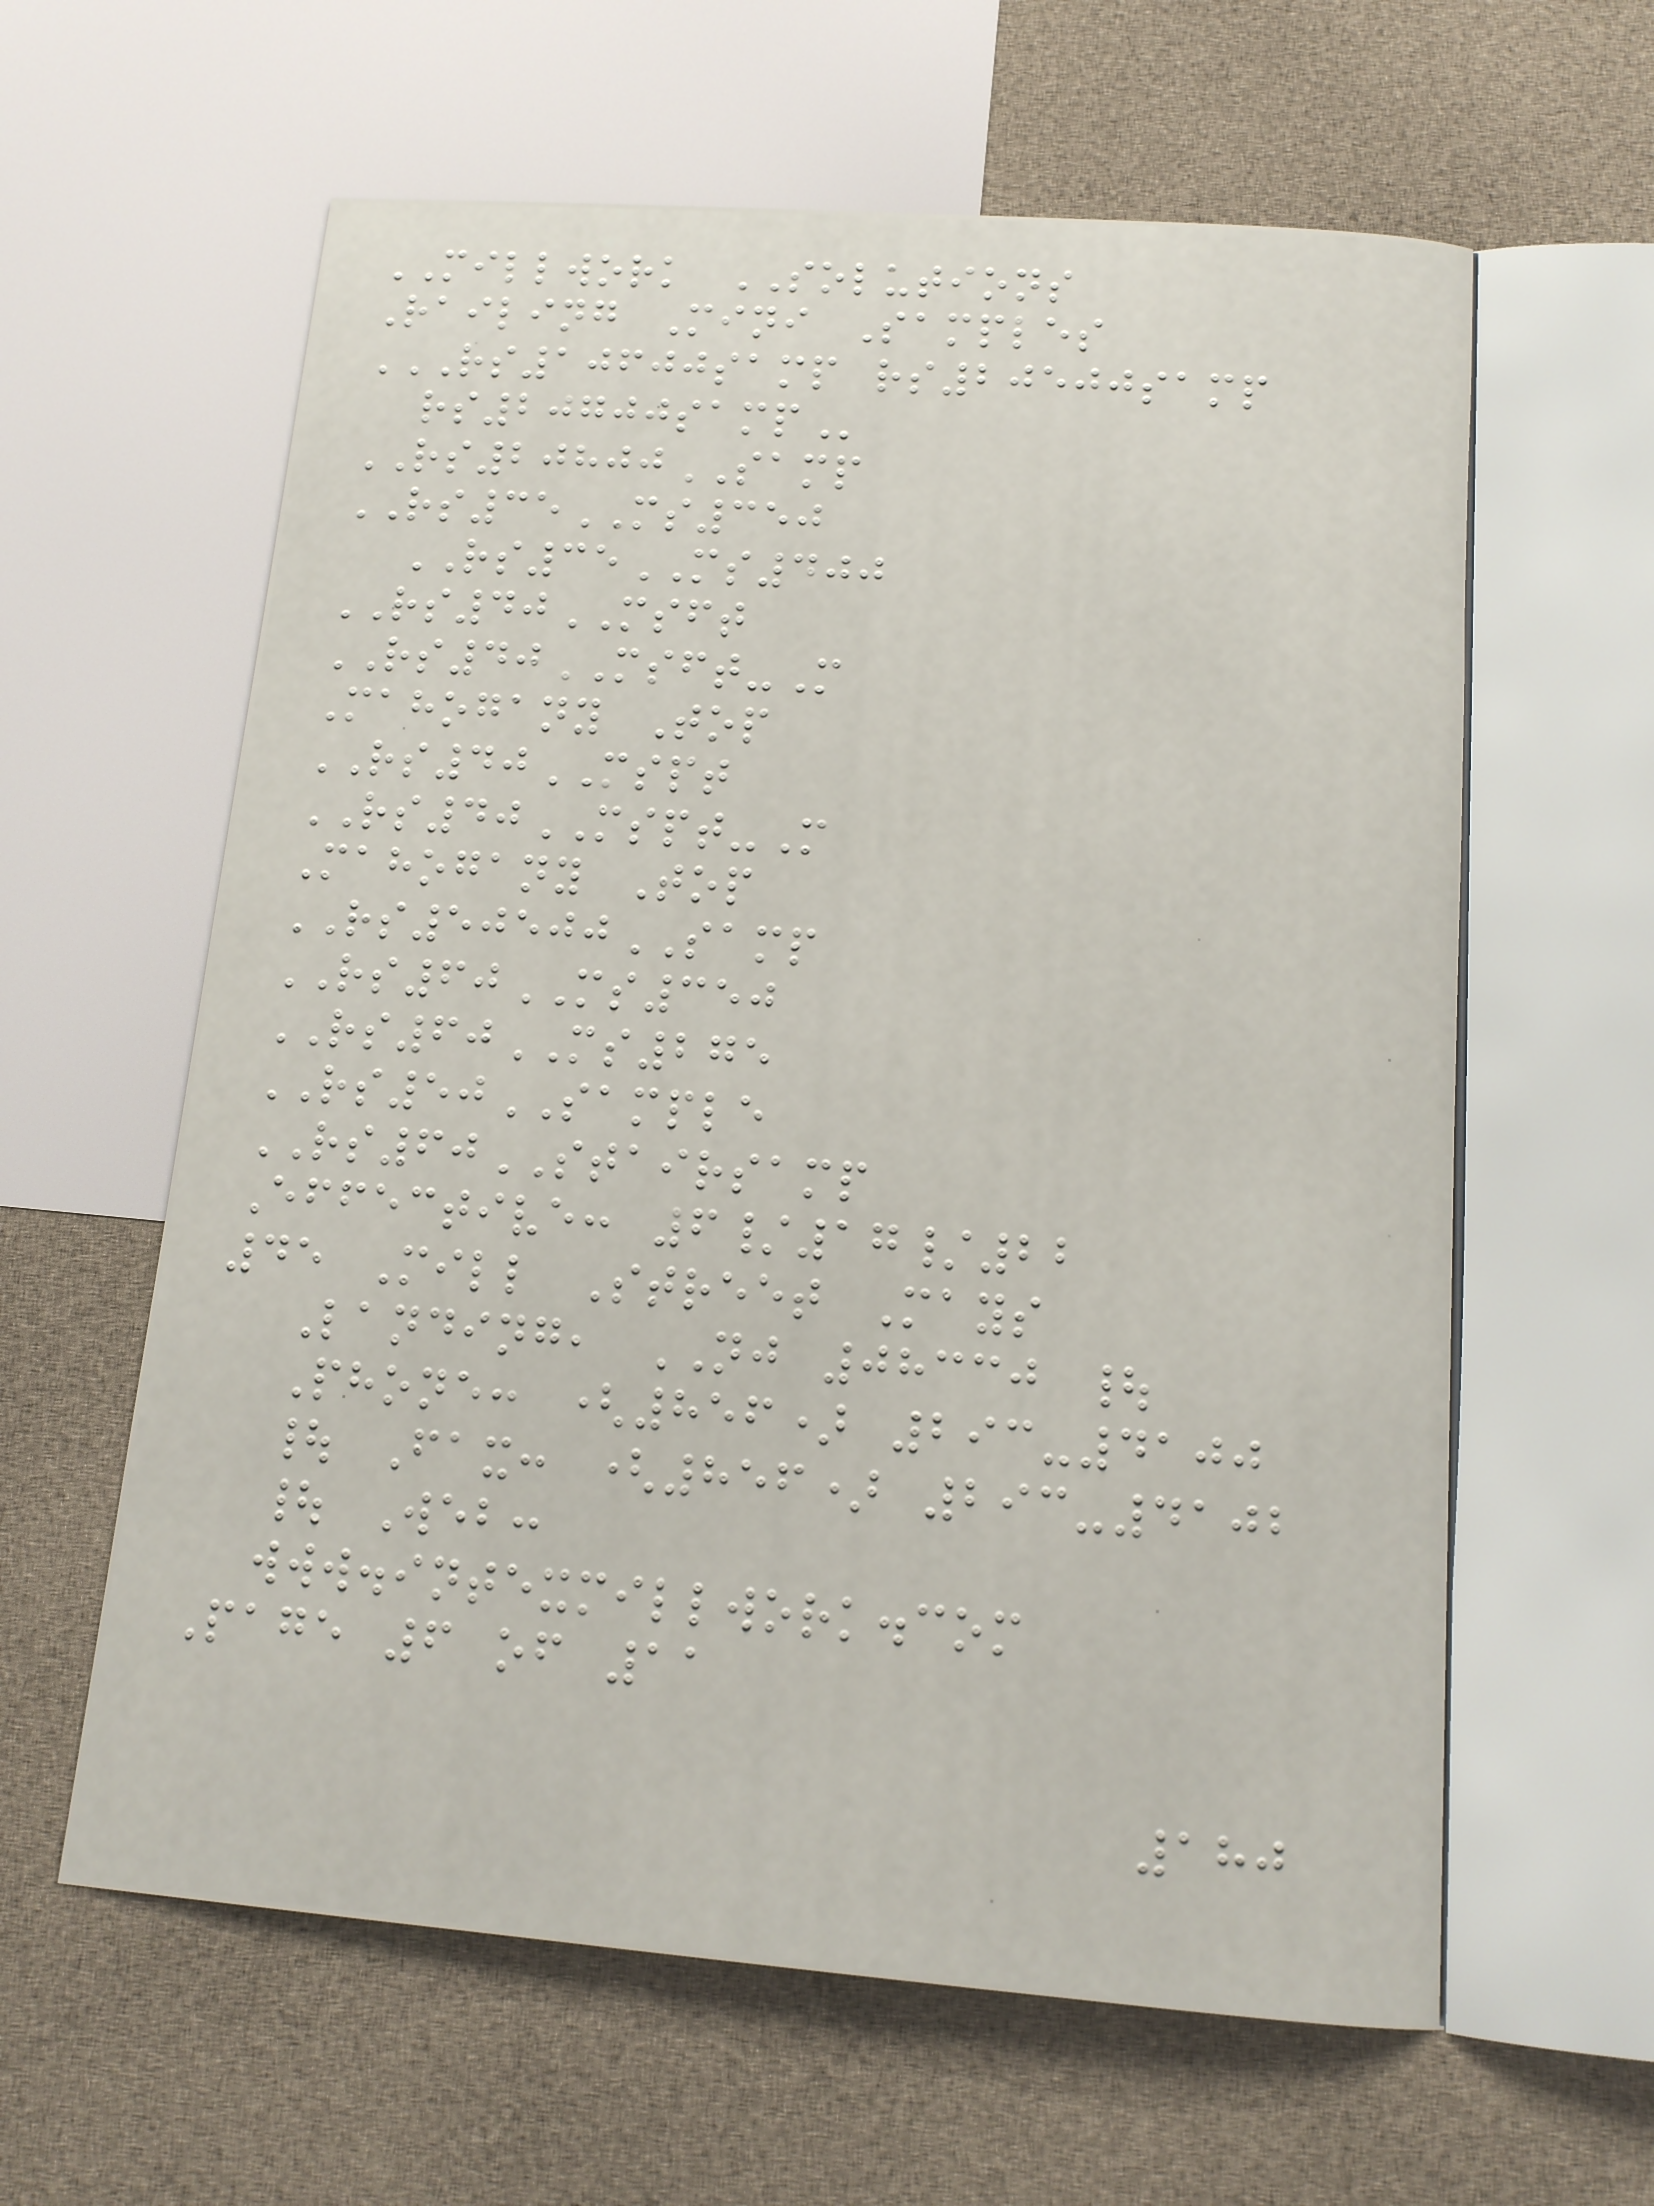MILLWORK SOLUTIONS
Railing Mini Samples
RS10600SAMP RS20500SAMP
RS20700SAMP
RS20800SAMP
RS35MS350
RS35MS400
RS40MSFT
RS40MSFT-M
Mahogany Top
RS40MSPT
RS40MSPT-M
Mahogany Top
RS50500SAMP
RS60MS350
RS60MS275
RS50SAMPLE
RS60STAIRSAMP
Effective: 6/17/22
45 Mill Street Mays
Landing, NJ 08330 |
Phone: (856) 293-4100
| Fax: (856) 293-4102
| Web:
www.intexmillwork.com
Page 6 of 11
180
